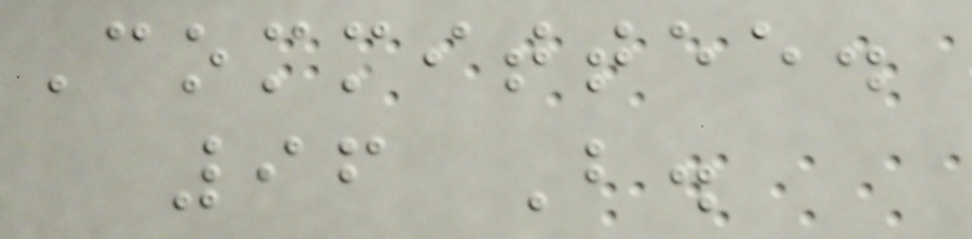Committee.
96 B.
